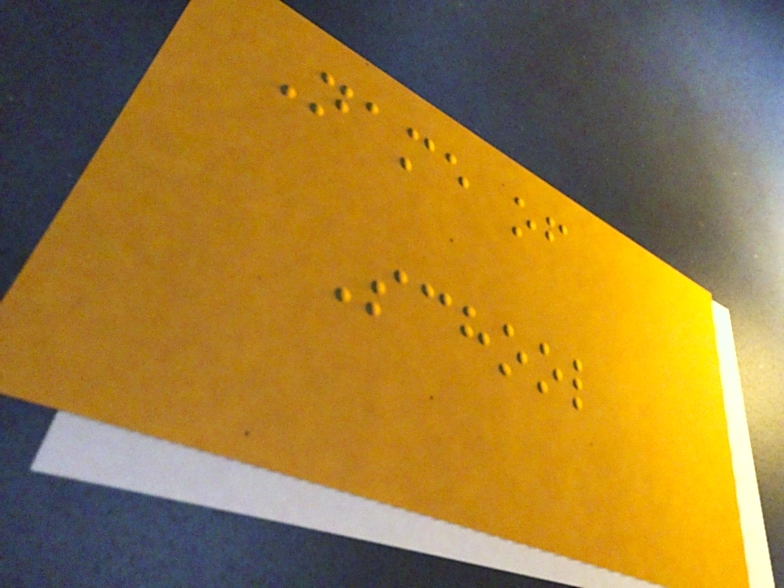Name of
School
